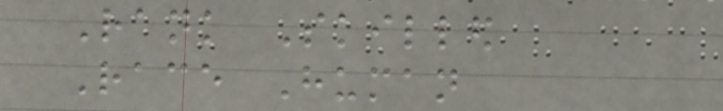Rank Skilled
Race Human
